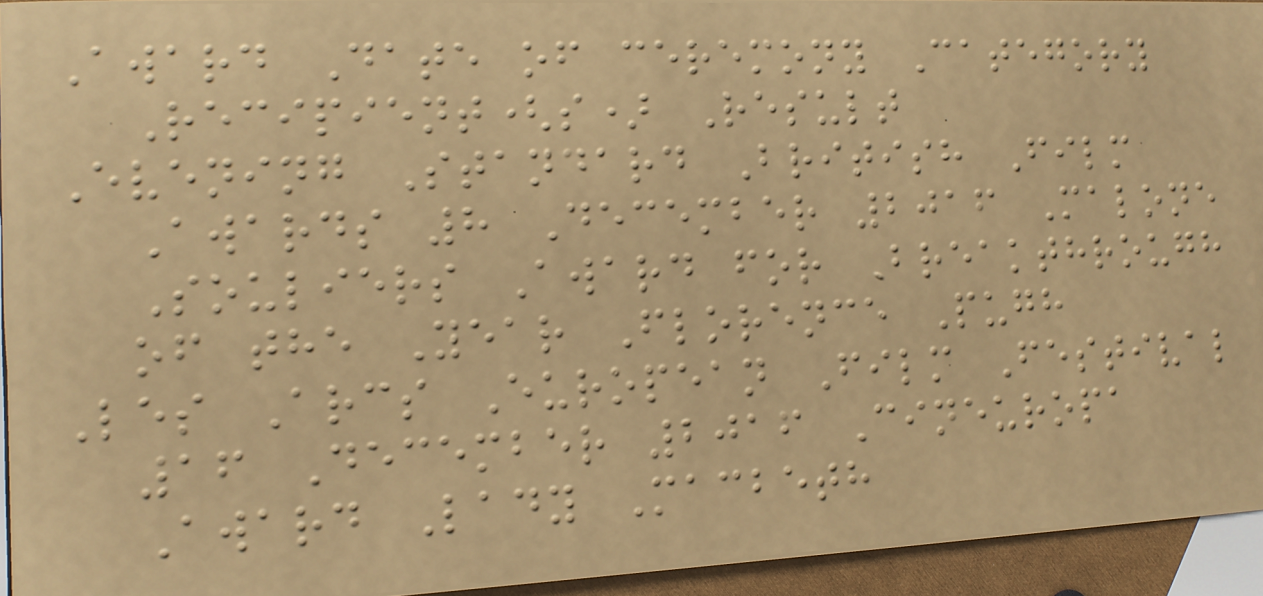Award Date of ceremony Category
Recipient(s) Result
Evening Standard British Film
Awards 8 December 2016 Malone
Souliers Award for Breakthrough
of the Year Florence Pugh
Les Arcs European Film Festival
16 December 2016 Cineuropa
Award Lady Macbeth
